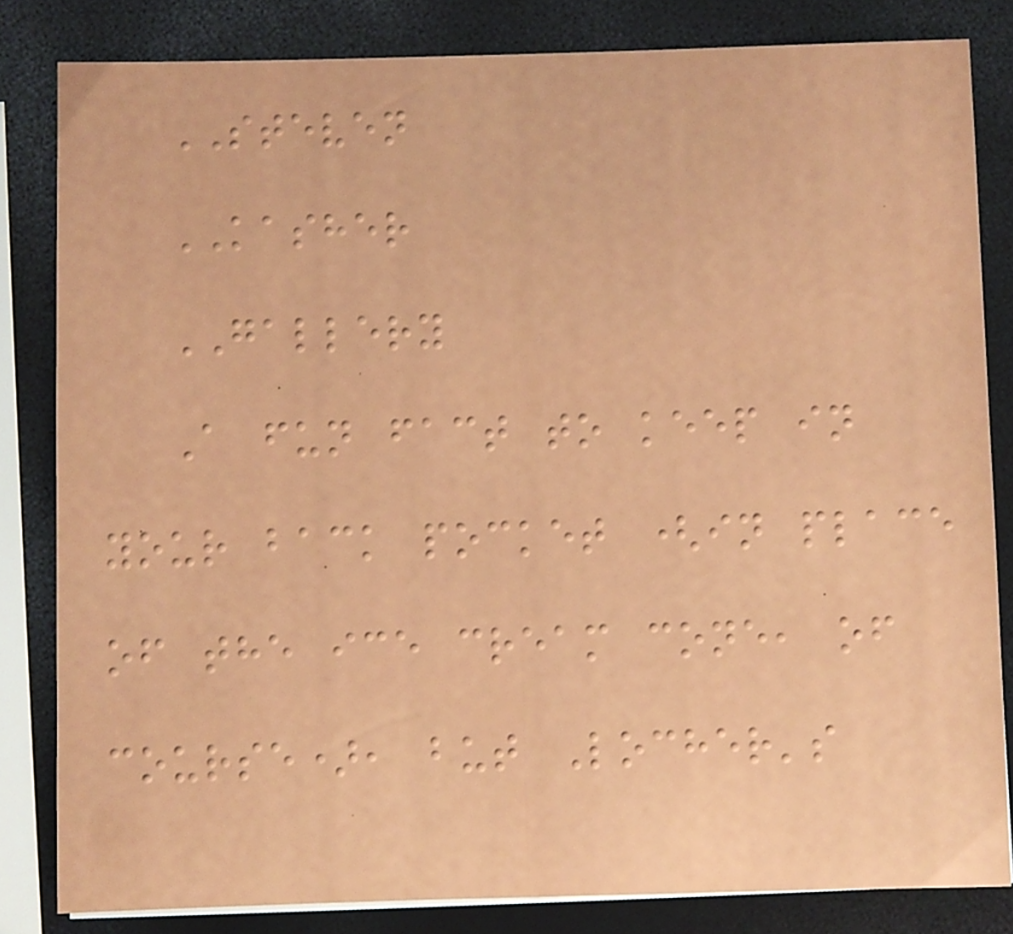STEVEN
KASHER
GALLERY
A fun fact to keep in
your back pocket (in place
of the ice cream cone, of
course), but Locher's
